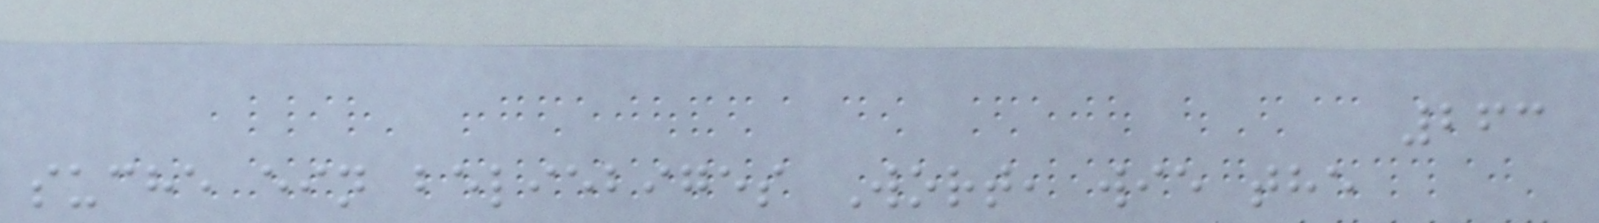263
suche ein beliebiges Wort, wie the
